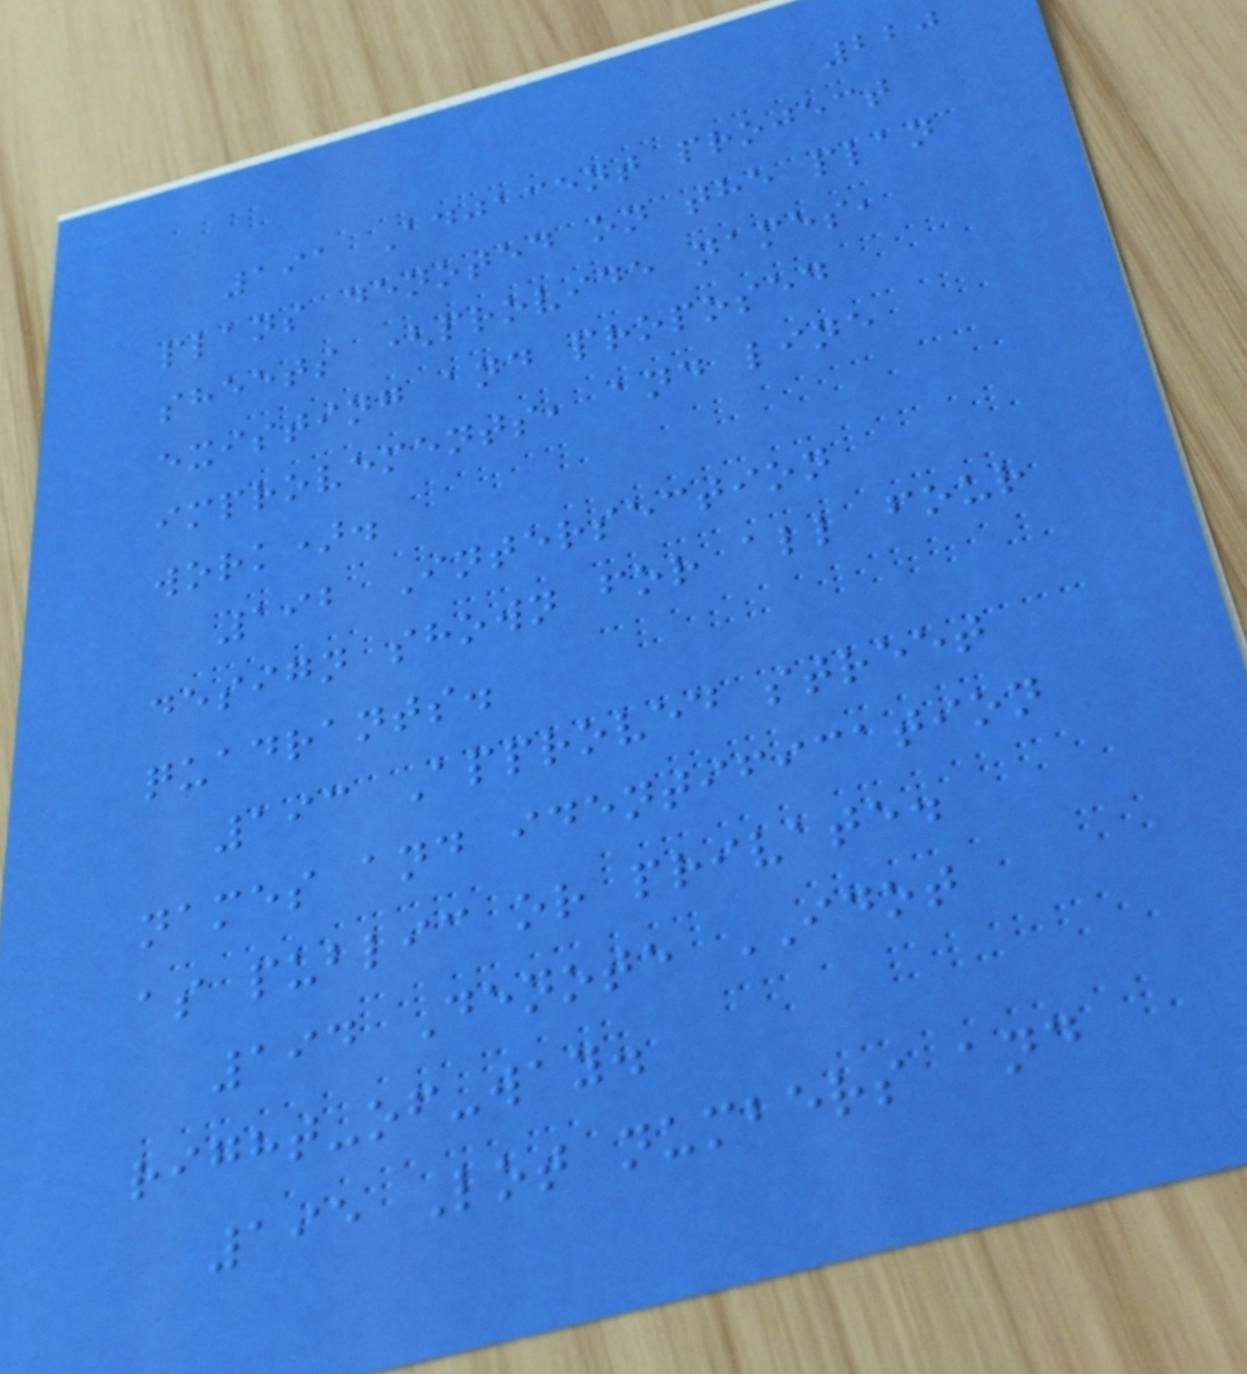220
191 Adjacent project
plans denoted on the plan
sheets (provide names,
existing and proposed
improvements, and line
work).
192 Intersection
design shown for all four
quadrants.
193 Approved street
names and identification
as public or private.
194 Denote IDOT
right-of-way.
195 Lot numbers and
